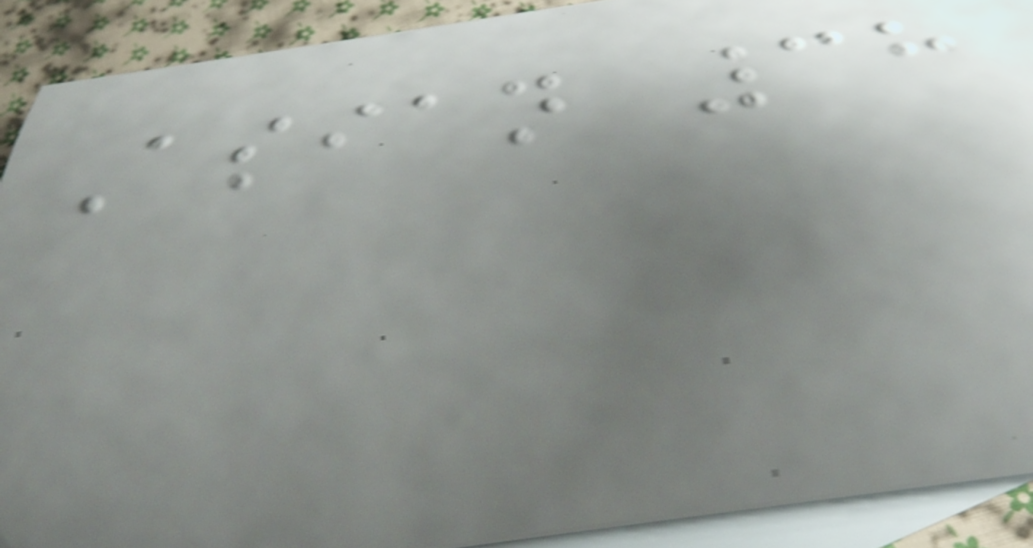Asian 38
